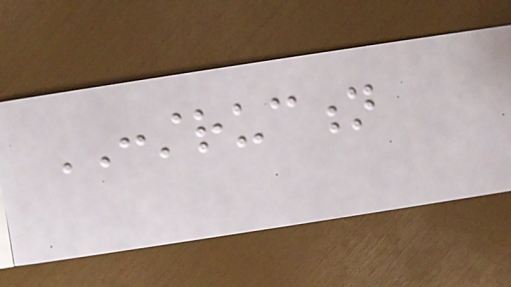CONSTRUCTION
